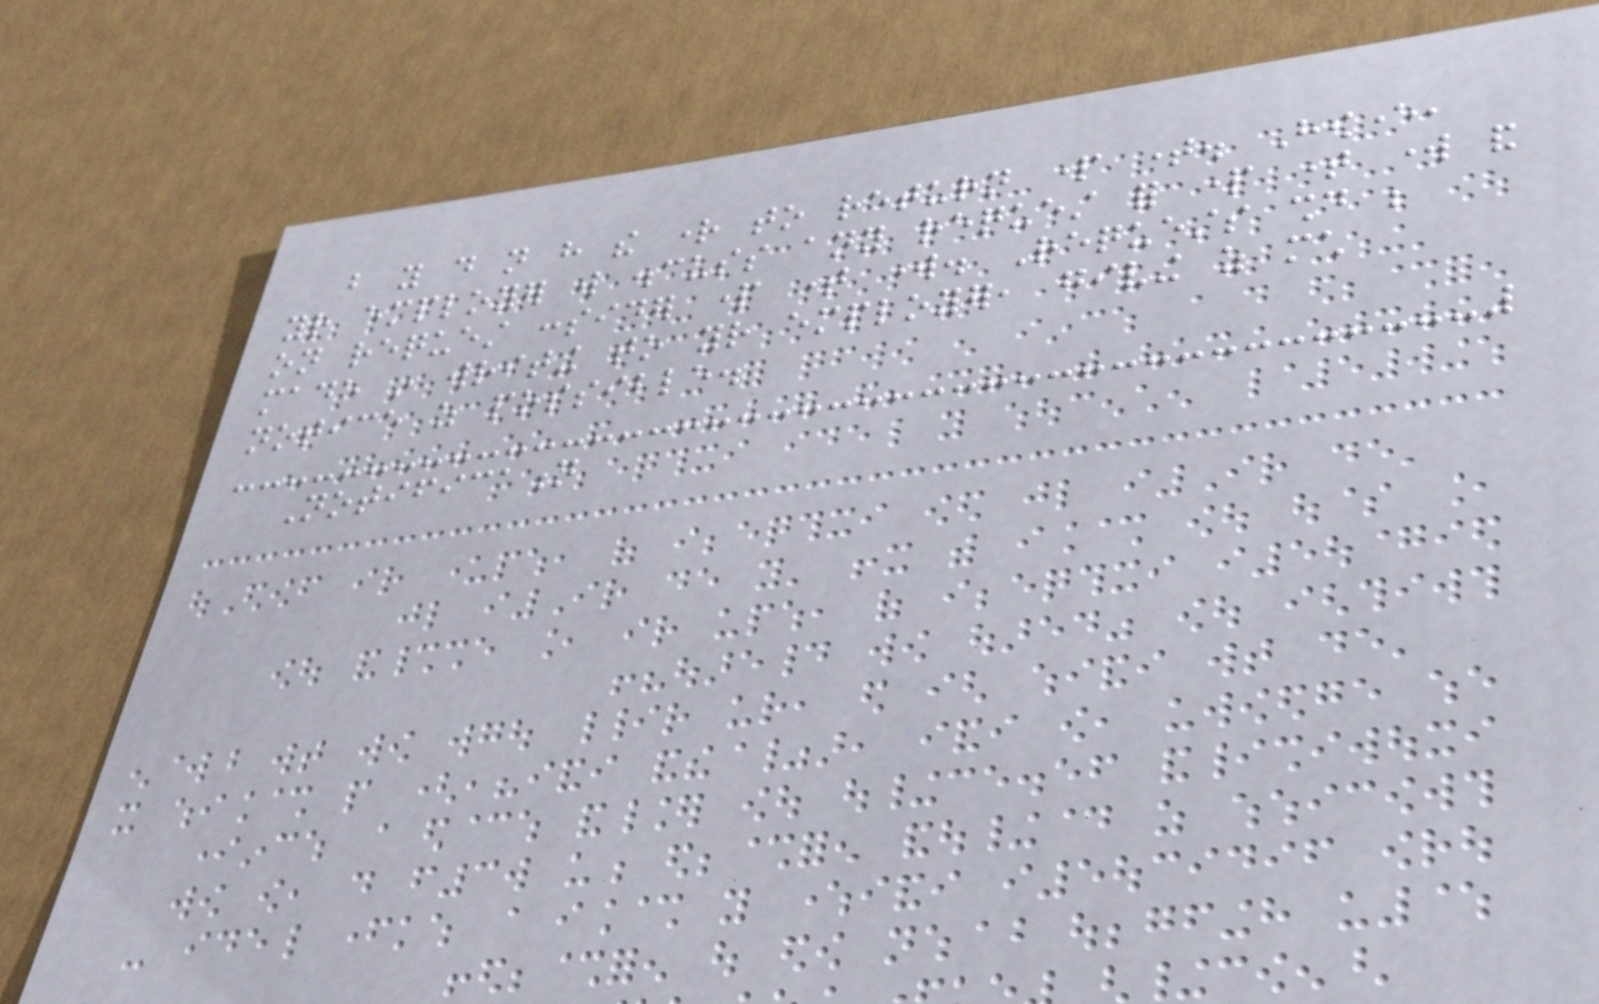but you do not have the right to return part time. However,
your employer will discuss any request for part time work and
on request consider part time work. Requests should be
made in writing to your employer, giving as much
notice as possible.
Notification
